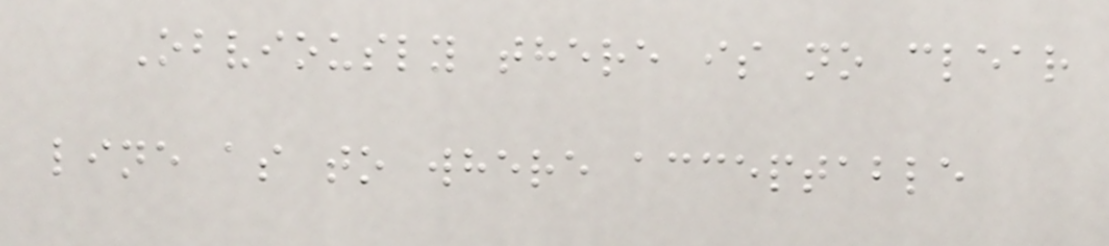Obviously there is no clear
line as to where acceptable
